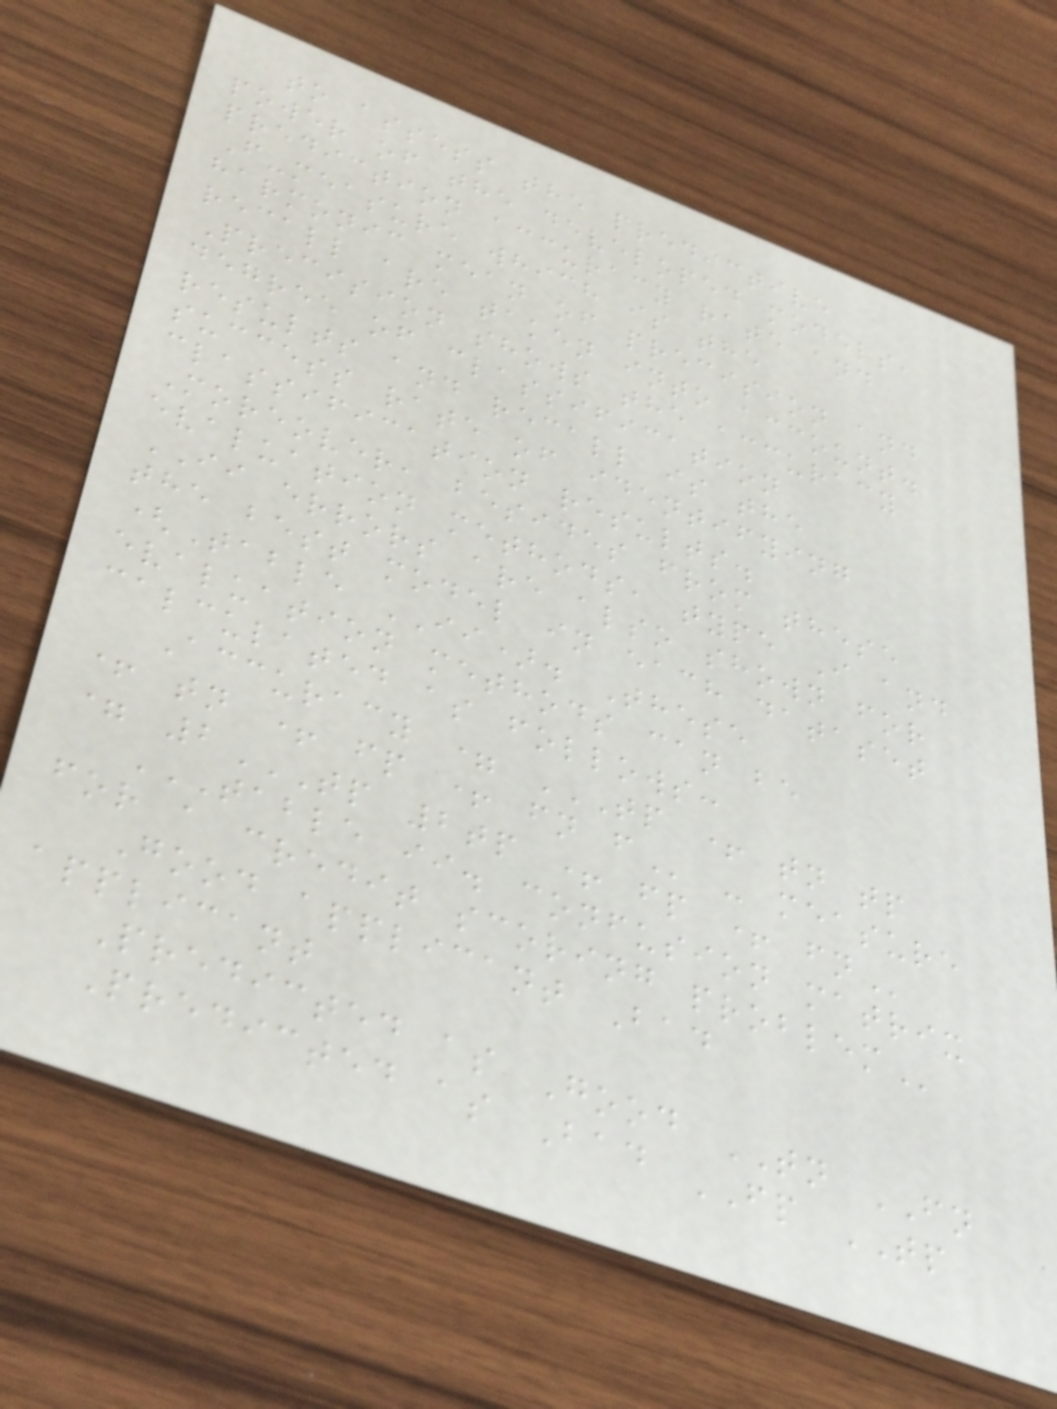to assess the predictive
power of the developed models,
prediction accuracy rate and
F-measure which is the
harmonic mean of precision and
recall are taken into account.
Precision shows the accuracy
degree of classification
results and recall is the
success rate of identifying
classification results.
Moreover, besides from these
evaluation methods, type I and
II errors are also shown for
the best model in each dataset
(Table II). These
evaluation methods can be
calculated as follows:
Accuracy = TP + TN TP
+ TN + FP + FN F - measure
= 2TP 2TP + FP + FN
TABLE II. CONFUSION MATRIX
FOR A CREDIT SCORING PROBLEM
Good applicant Bad
applicant
Predicted as Good TN FN
Predicted as Bad FP TP
